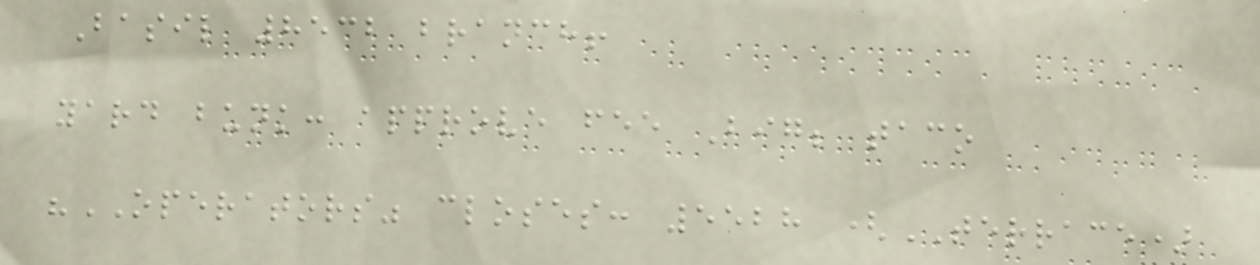Basil 8532 branch!
yard bunk: approve fee Big; taco
"OPERATORS" closes: 5528 (TERRACE)
